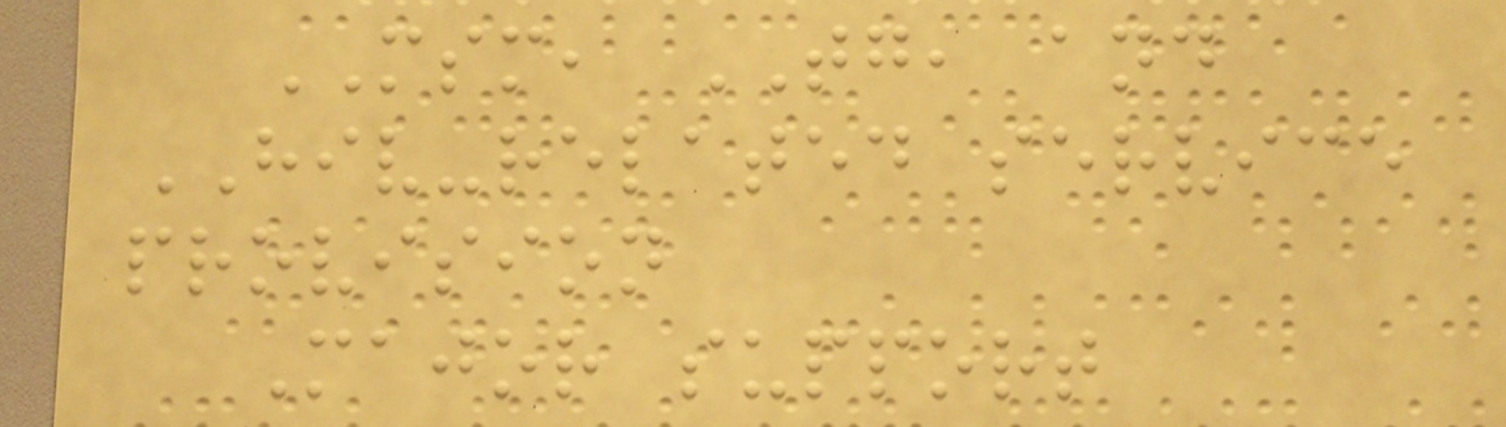MSM, TG, and
HIV-related service
provision
Major support
